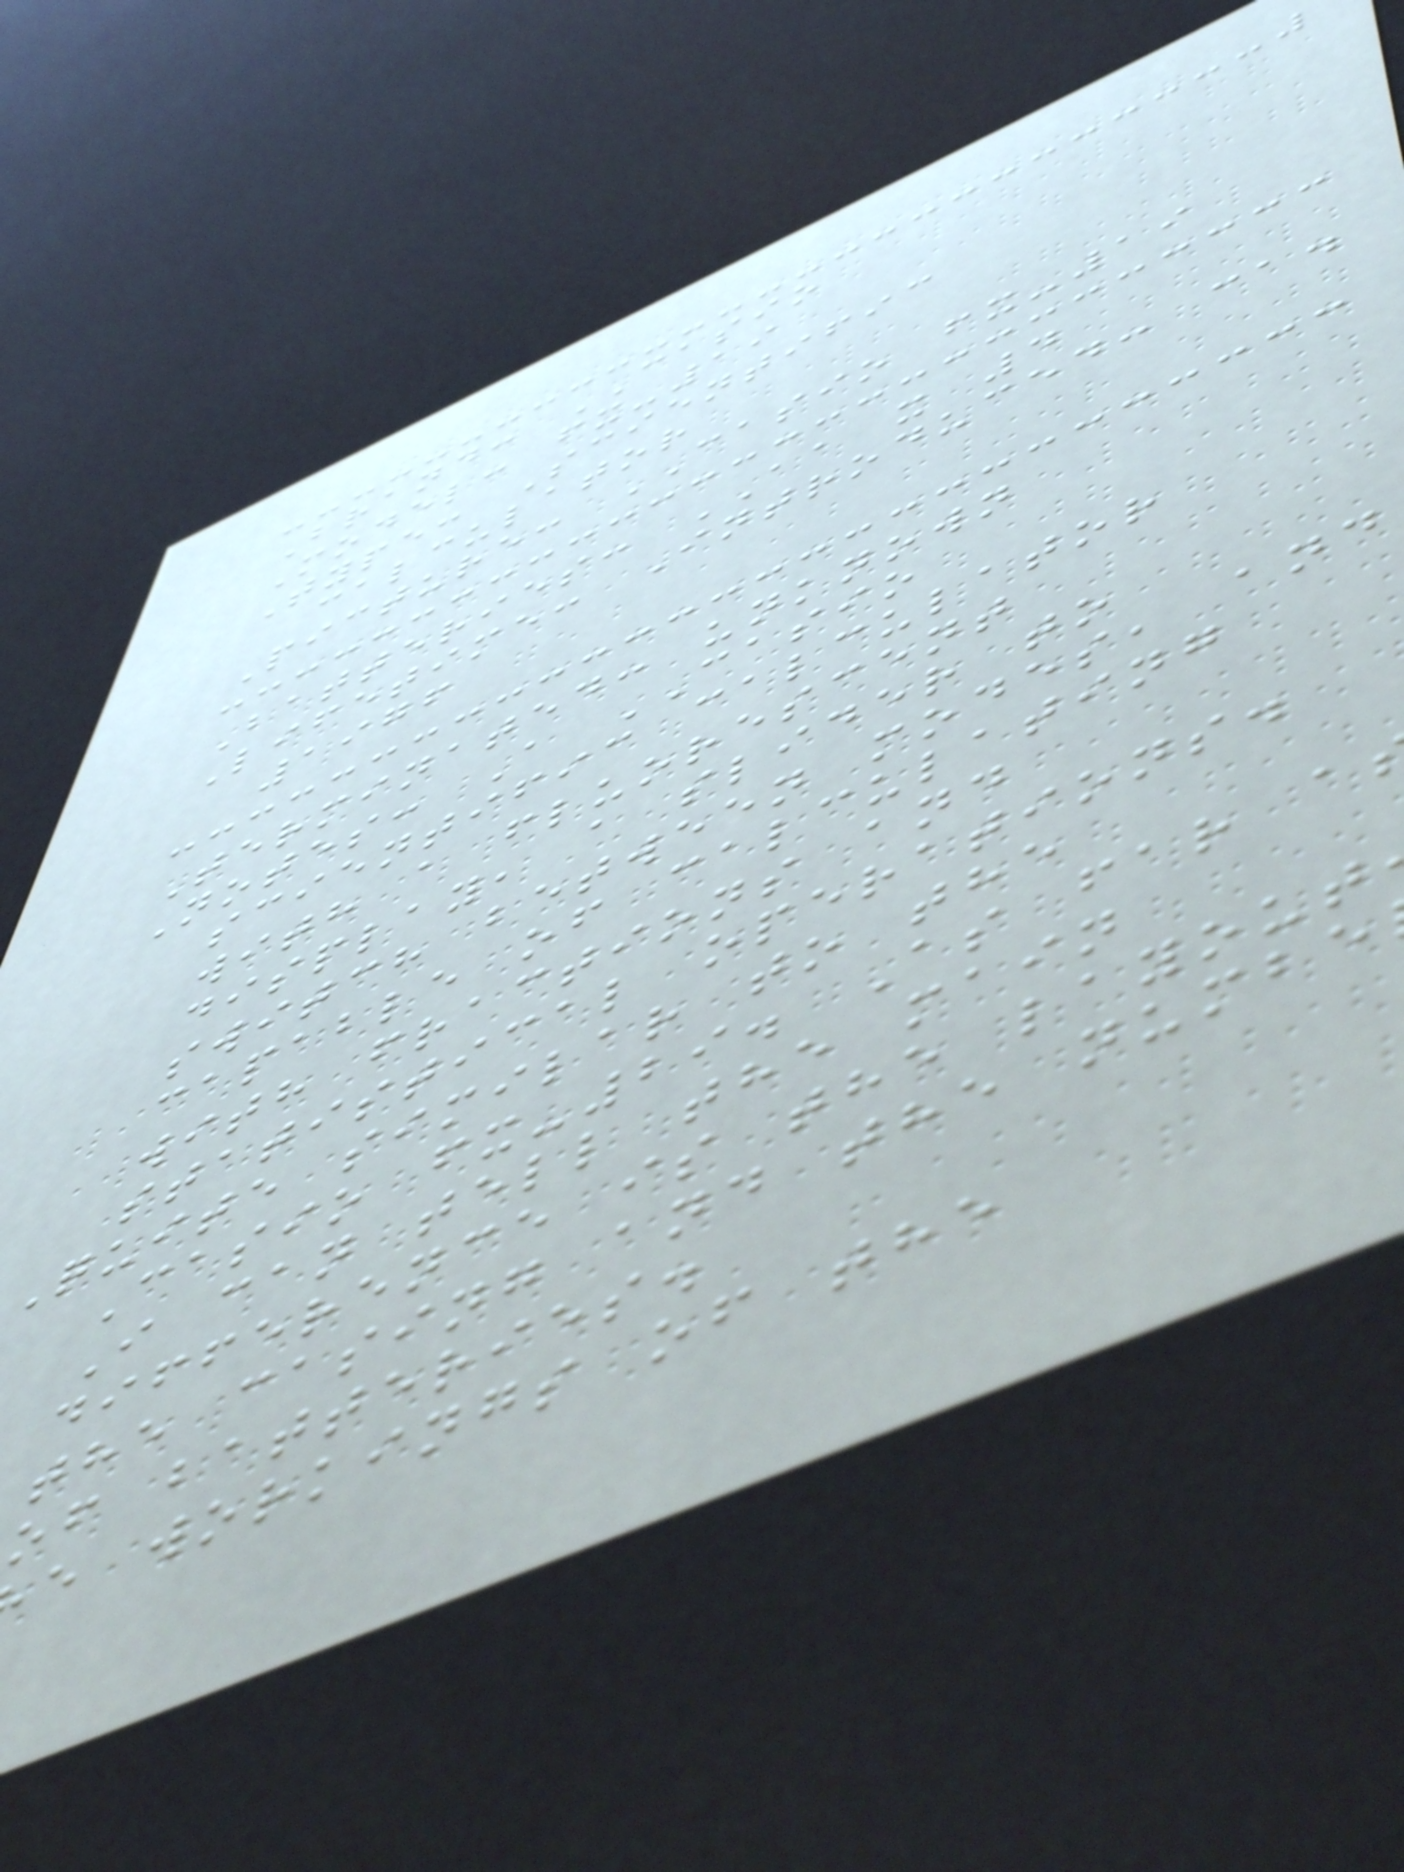Brand: CASIO
Model: fx-19
Type: Scientific
calculator
Picture: CASIO fx-19
Batteries: AA x 4
Lifetime: Introduced: ca.
1976
Terminated: unknown
Notes: A CASIO
scientific calculator
with a fluorescent
display, a slider to
switch between modes, and
capable of calculating
with fractions and
statistical operations.
Quite similar to the
Casio fx-29. As far a
I can tell the main
difference is the layout
the casing and the numbe
of batteries.
e workings of the
